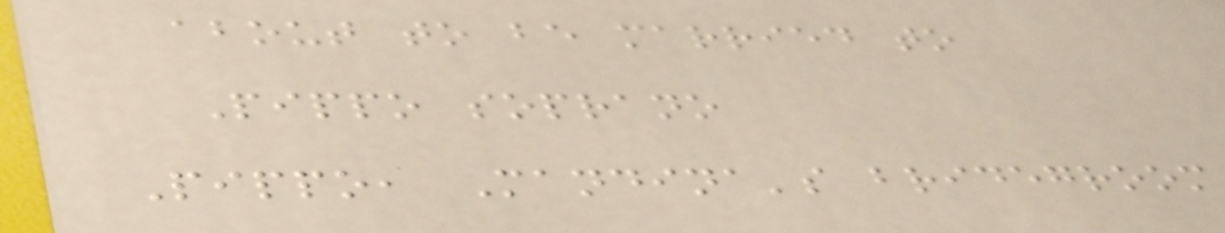about to be married to
Pippo soprano
Pippo, Mandina's bridegroom
